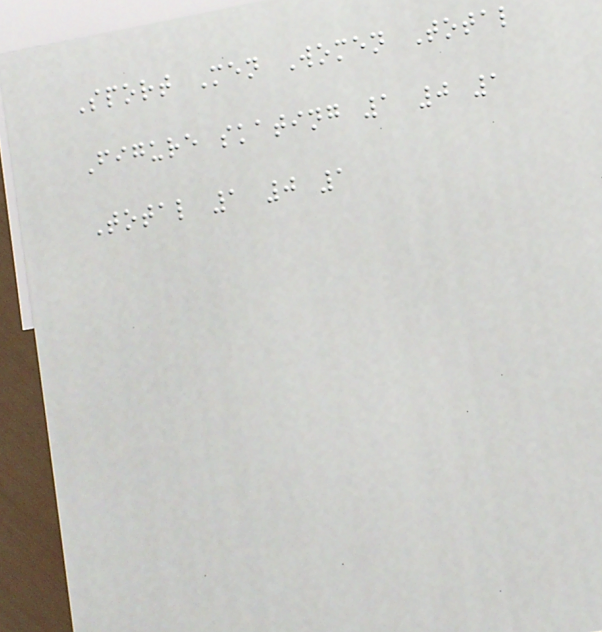Sport Men Women Total
Figure skating 1 0 1
Total 1 0 1
